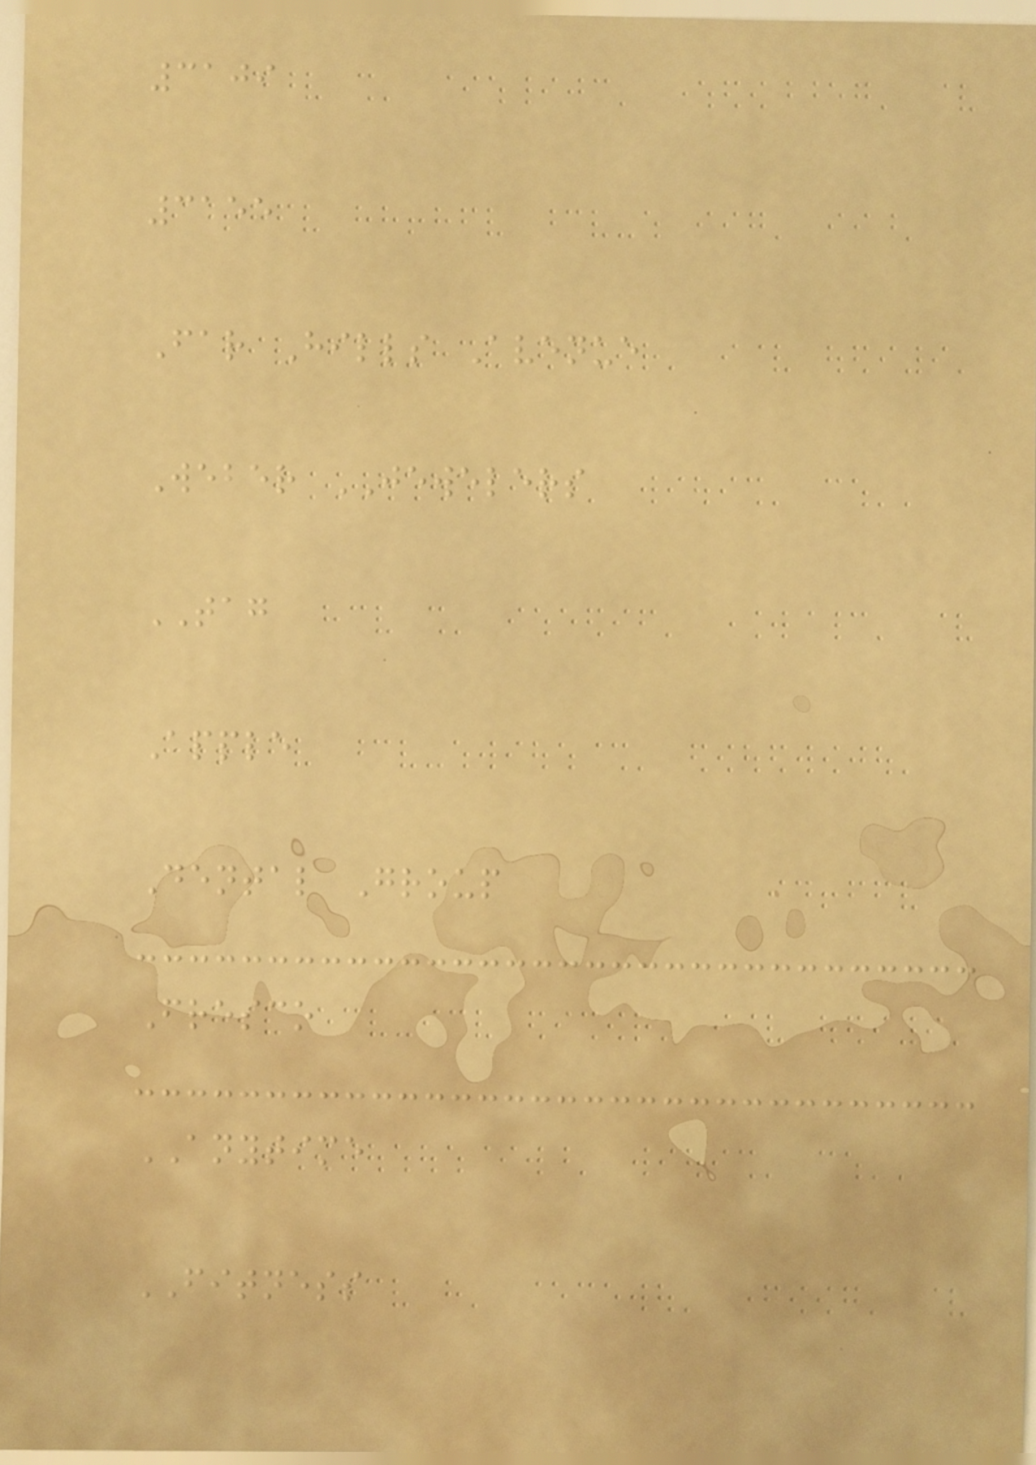3109
3155
Far Hills Avenue
Weber JEWELERS
TAG
Apple
Dental Group
Fresco
ANYTIME
FITNESS
